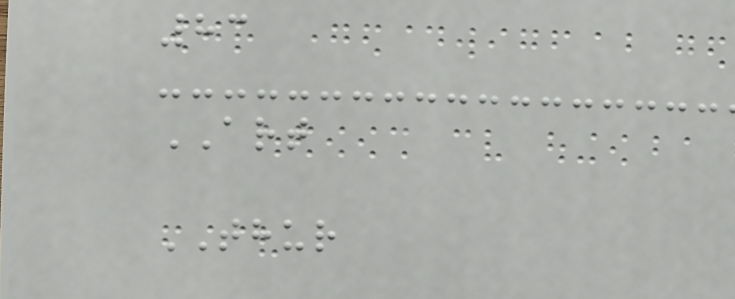83
ART
THUR
